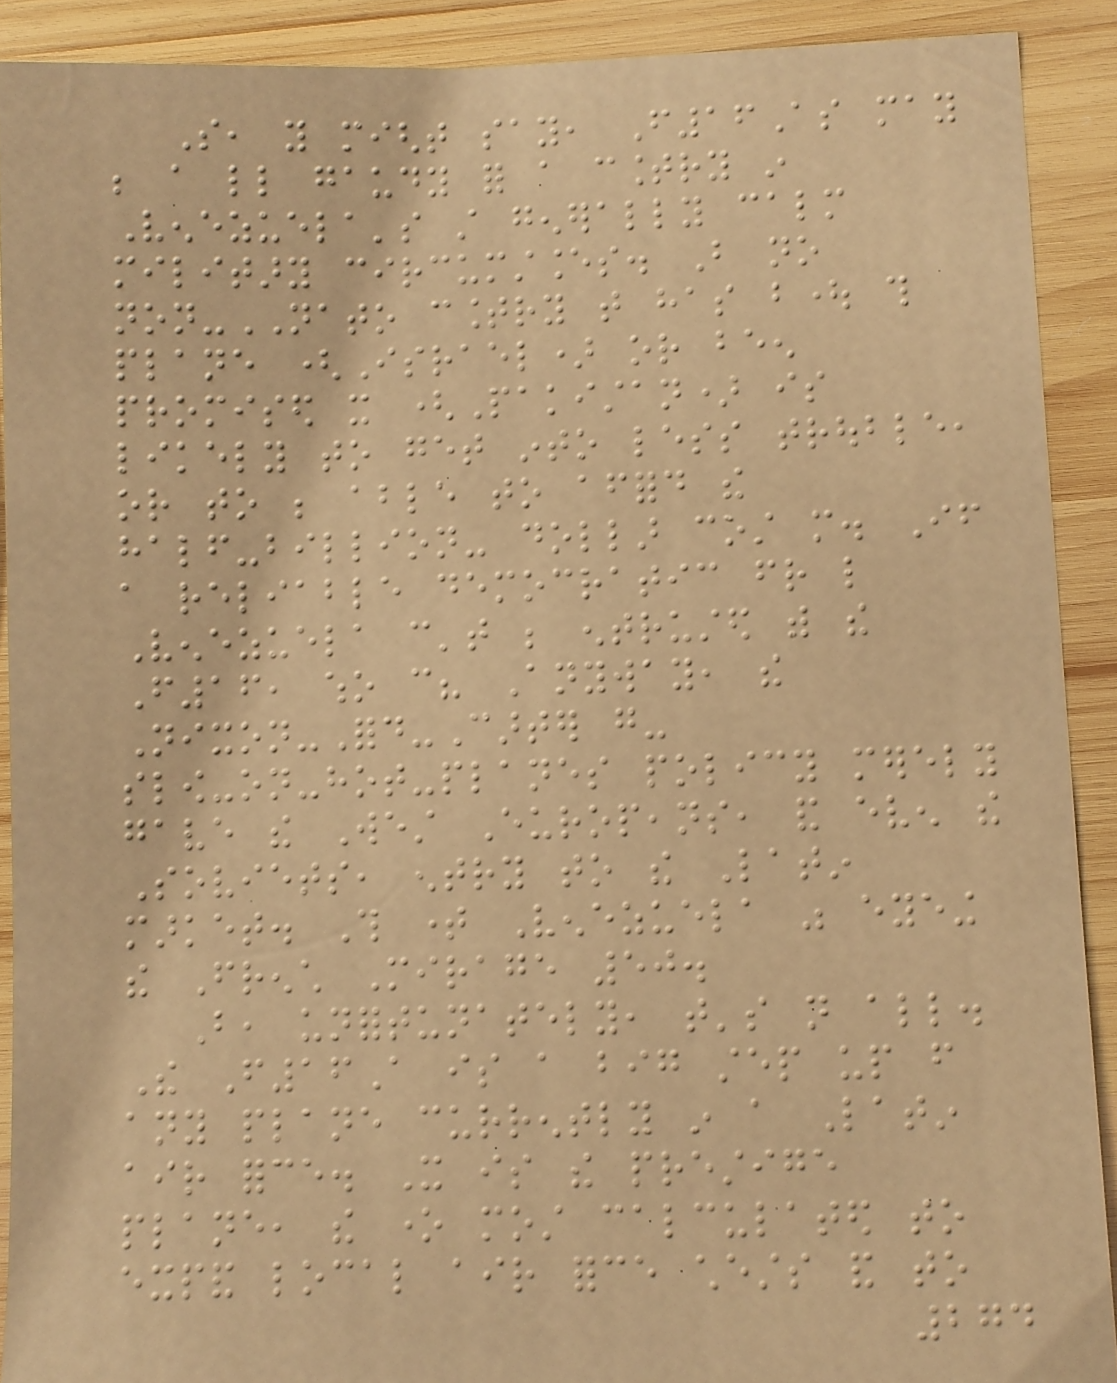So, you might say, F16As may
be a little gaudy for a country in
Venezuela's still generally calm
military circumstances. But no
non-NATO country that has bought this
plane (Israel) or been
promised it (Pakistan) is
likely to get into less trouble,
or to be able to afford the
half-billion- dollar cost more. If
a reliable democratic friend like
Venezuela can't be entrusted with the
F16, who can? Anyway, the
Nixon-Ford-Carter go-
slow-on-hot-planes policy merely
gave the West Europeans, and even the
Soviets, entry to the Latin
market. This time Venezuela was eyeing
the French Mirage 50.
But, unfortunately, that's not all.
The F16A is a big step up from
any plane currently in a Latin
air force. It is the prestige
plane, the one most calculated to
expand local air force chests and to
274
